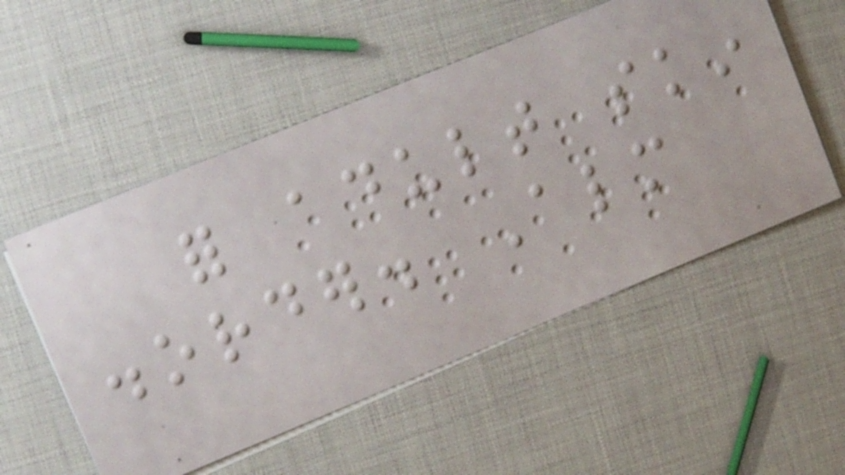for adult skin
disorder. Almost
